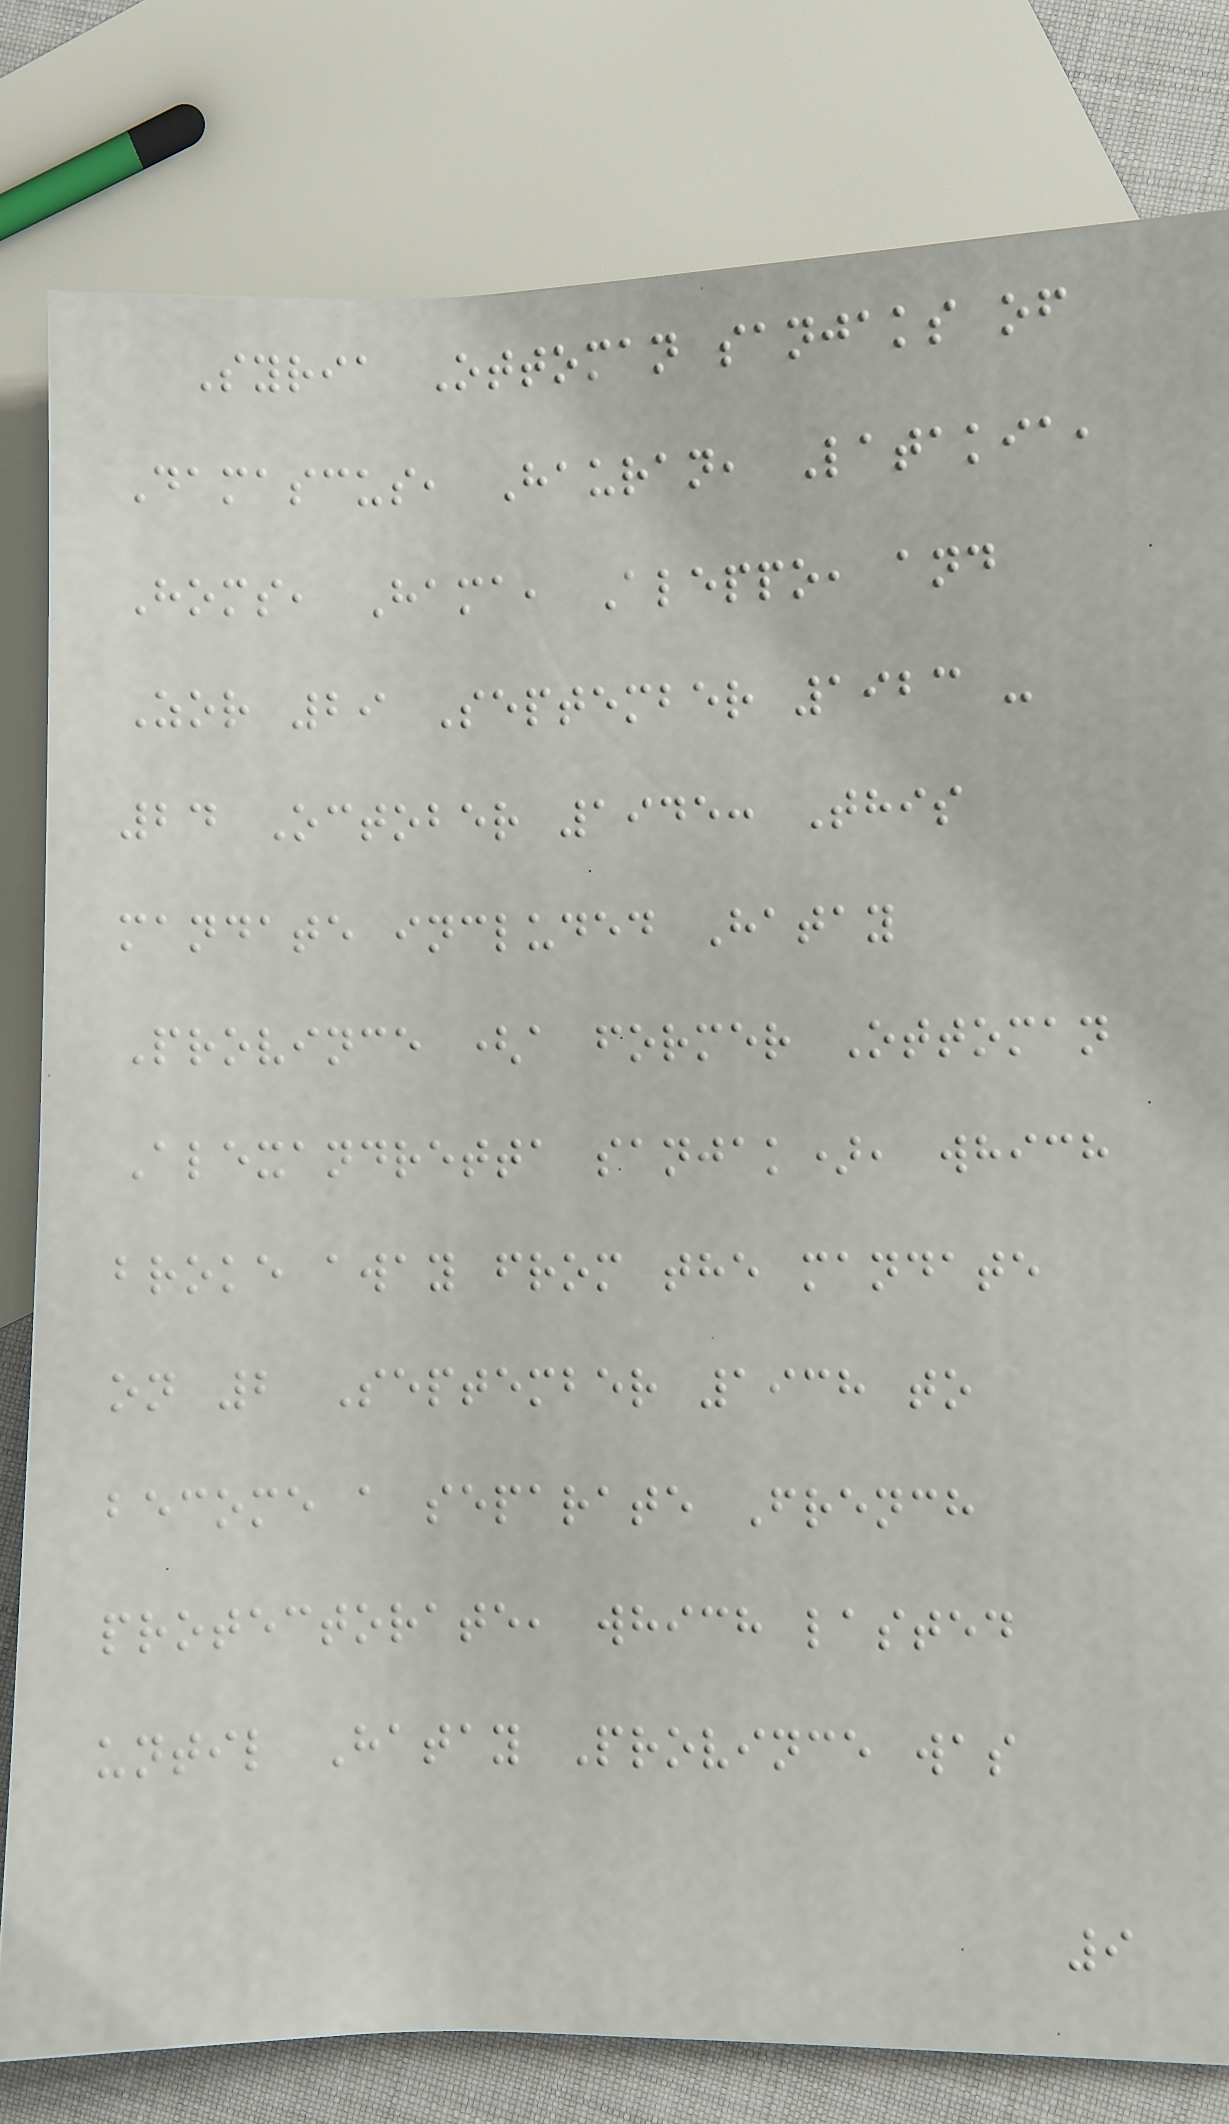Syria Ottoman sanjaks of
Damascus, Hauran, Latakia,
Homs, Hama, Aleppo, and
Zor 29 September 1923 -
24 October 1945: This
mandate included Hatay
Province (a former Ottoman
Alexandretta sanjak), which
broke away from the mandate
on 2 September 1938 to
become a separate French
protectorate, which lasted
until Hatay Province was
9
